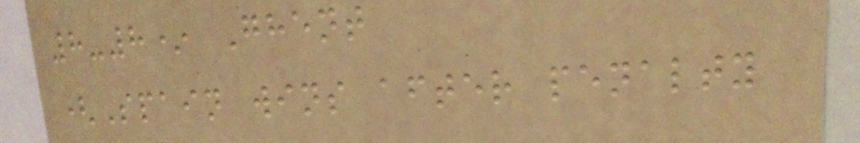8-8* Ghent
(Spain wins after penalty
